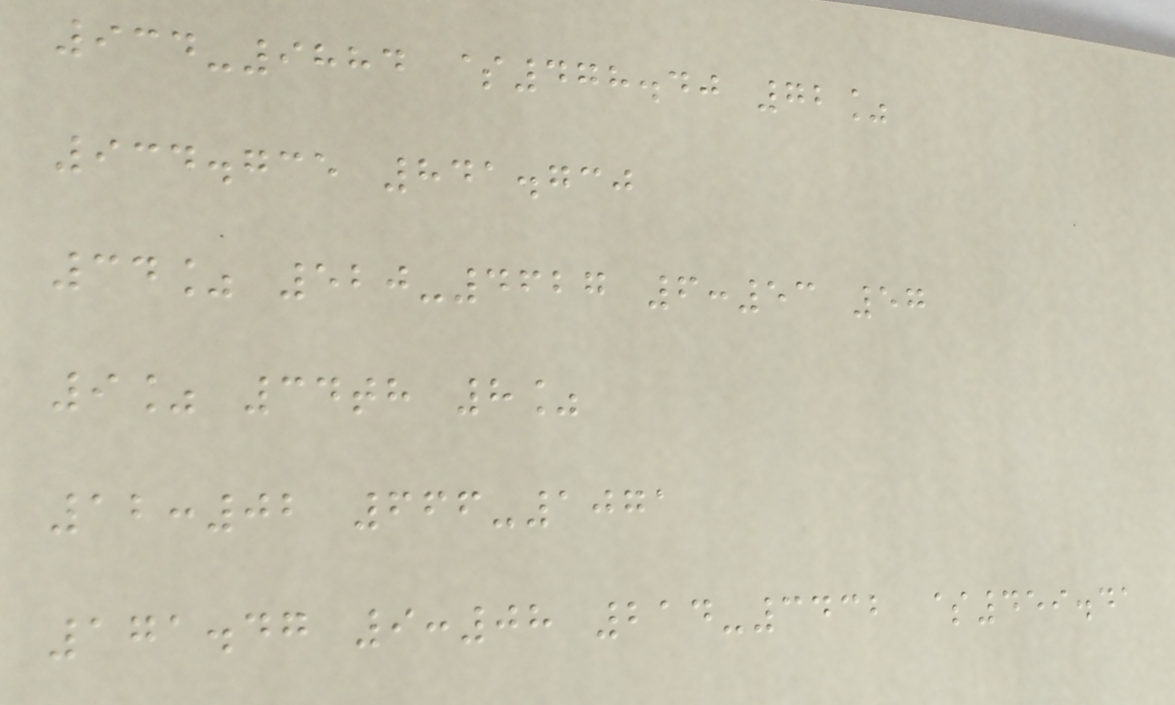934-9884 $478.40 72%
934.735 841.730
34% 520-4627 6:53 57
9% 34th 8%
12:02 666-1071
171.47 9:08 214-3432 $459.41
